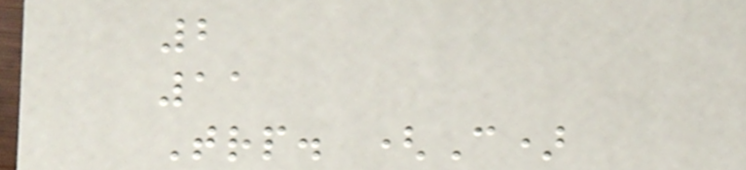2
11
Trp. (C)
